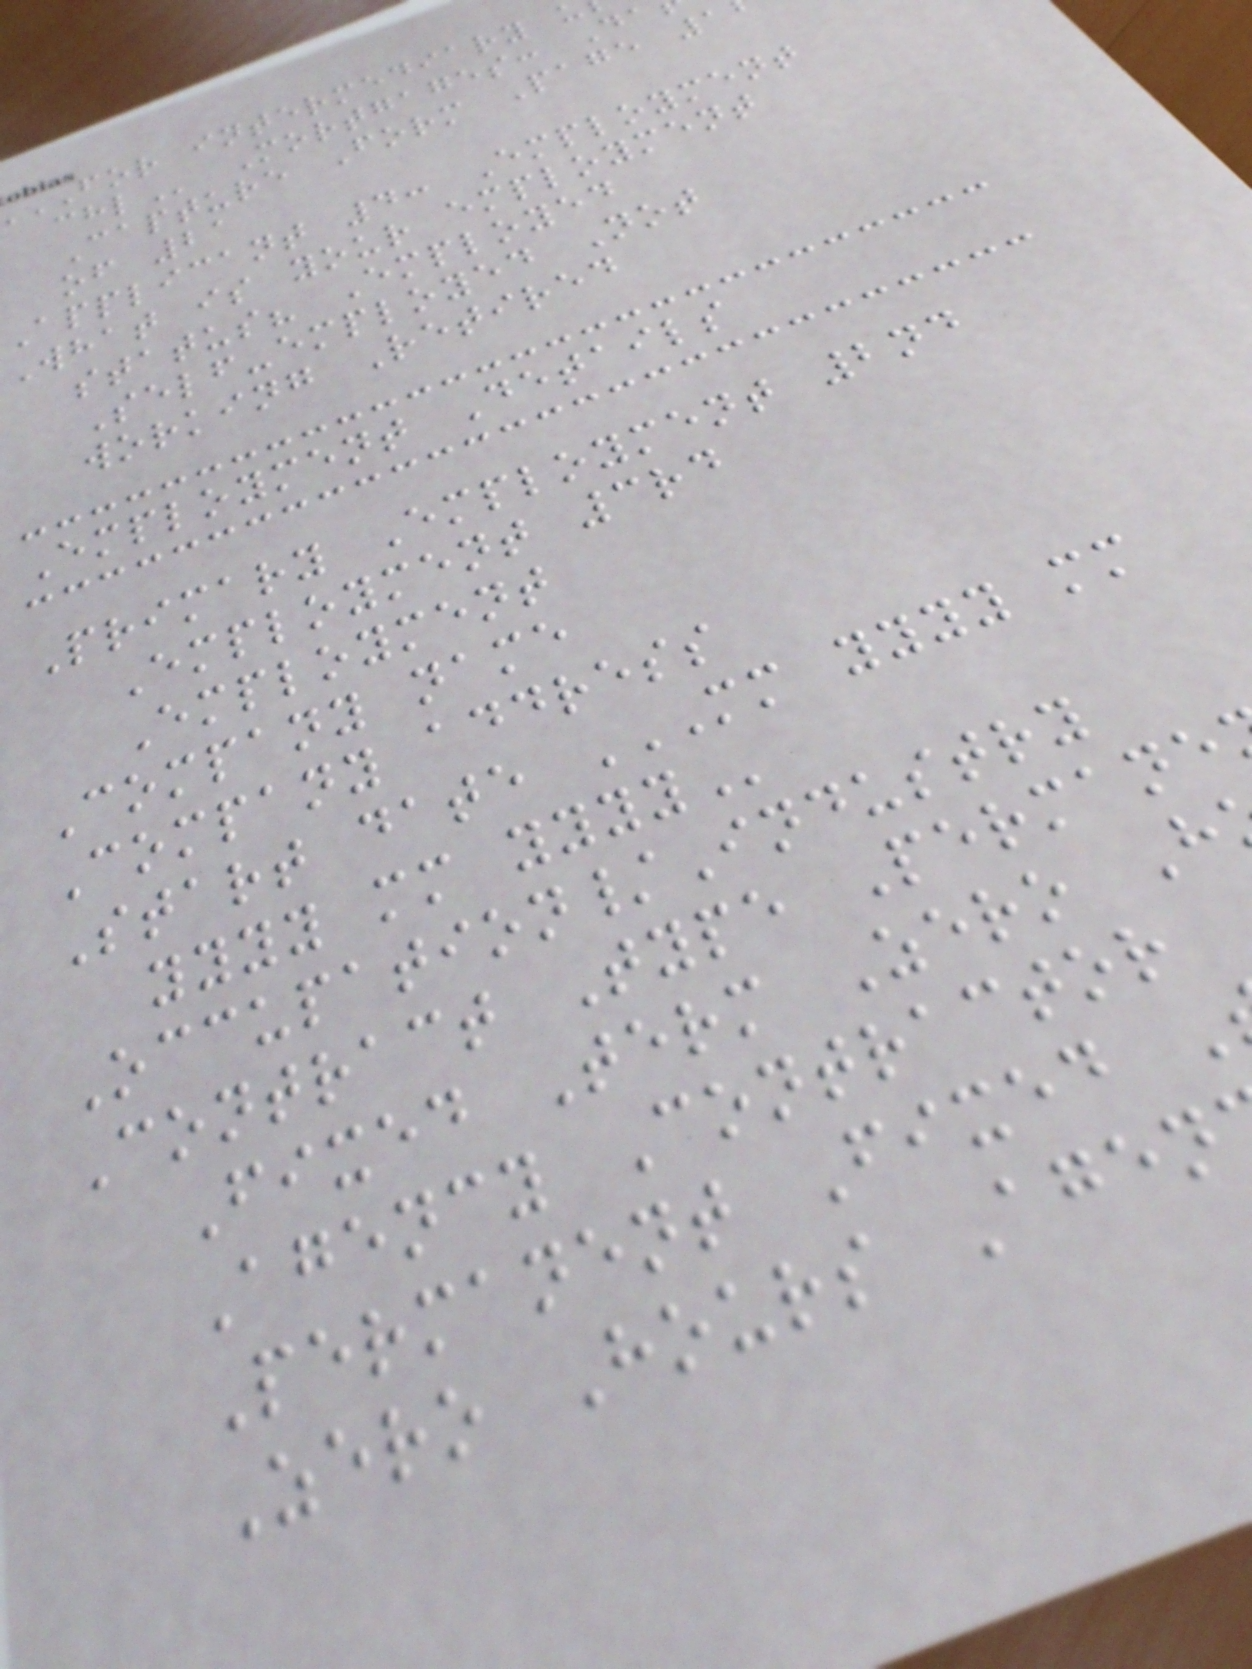FOR intermediary
Mortgages: Da
Capture Form Page 1
of 21
Applicant 4: Employment
What is your employment
status? Employed
Self-employed Not
working Retired
Employment Details
Primary Employment 2nd
Employment 3rd
Employment
Company name
Company address
Start date MM YYYY MM
yyyy mm
Occupation/Industry
Contract Type Permane
Fixed Term Zero H
Agency Contractor
Permanent Fixed
Zero Hours Agen
